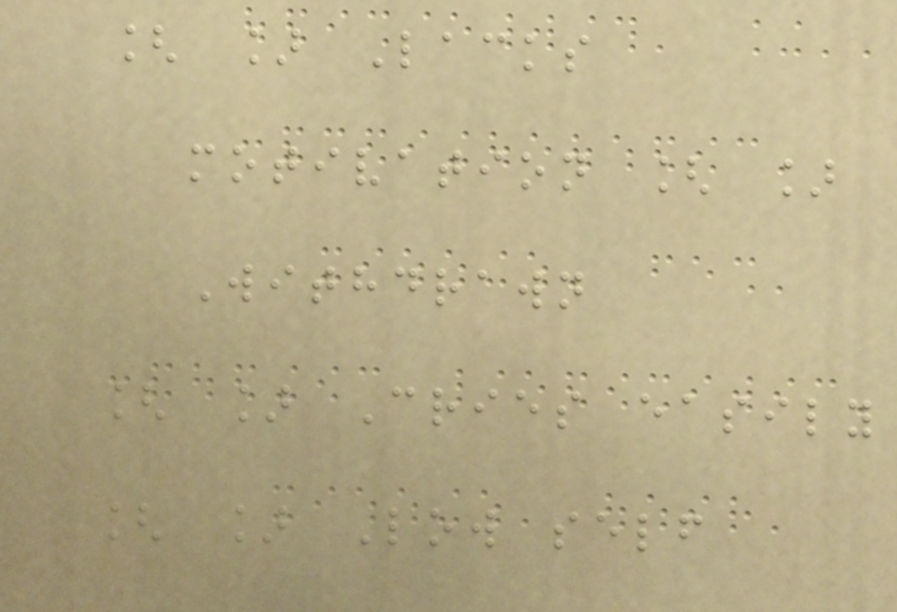[ ] Lacks
motivation [ ]
Withdrawn
[ ] Cries easily
[ ] Low self
